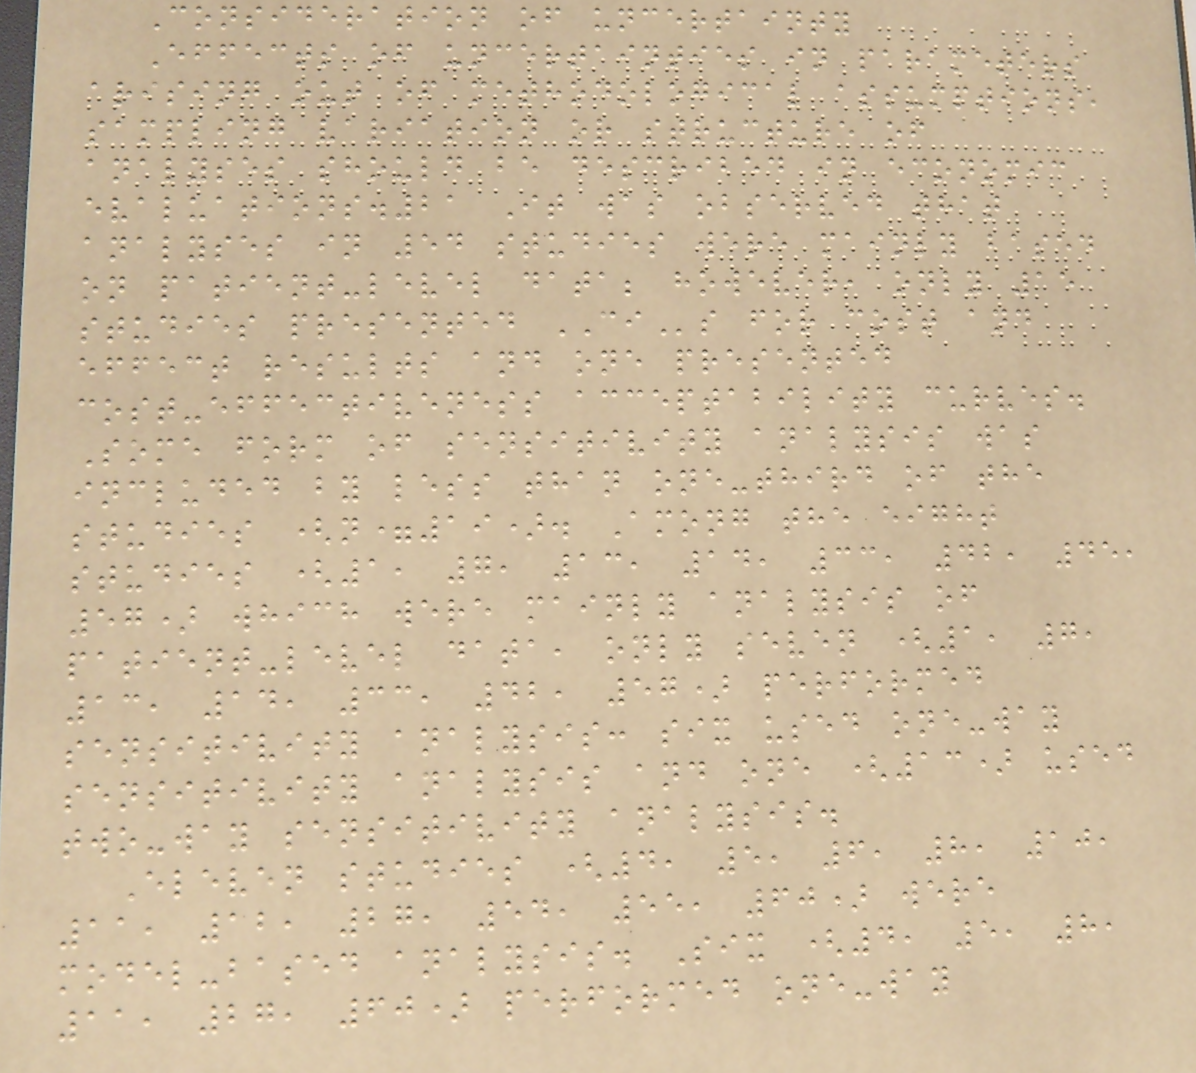Consideration of uncertainty
Effects of uncertainties in parameters
arising out of methodological assumptions,
sampling variation or structure of
analyses should be described in economic
evaluations.21 It was observed that
analyses in 54 studies were mainly based
on patient-level data; however, only 15
studies presented CIs for cost and
effect results and one presented
cost-effectiveness acceptability curves.
Some form of sensitivity analysis was
included by less than one-third of the
studies (n=19). Among the eight
studies (1, 7, 13, 14, 33, 42, 45,
57) which were mainly analysis of
patient-level data, only seven (1, 7,
13, 14, 33, 42, 57) performed
sensitivity analysis: six used one-way
sensitivity analysis and one (13) used
two-way sensitivity analysis.
Eleven studies (4, 5, 6, 8, 10,
11, 12, 27, 54, 55, 60) were
model-based analysis. Six (4, 5, 8,
11, 27, 60) performed one-way
